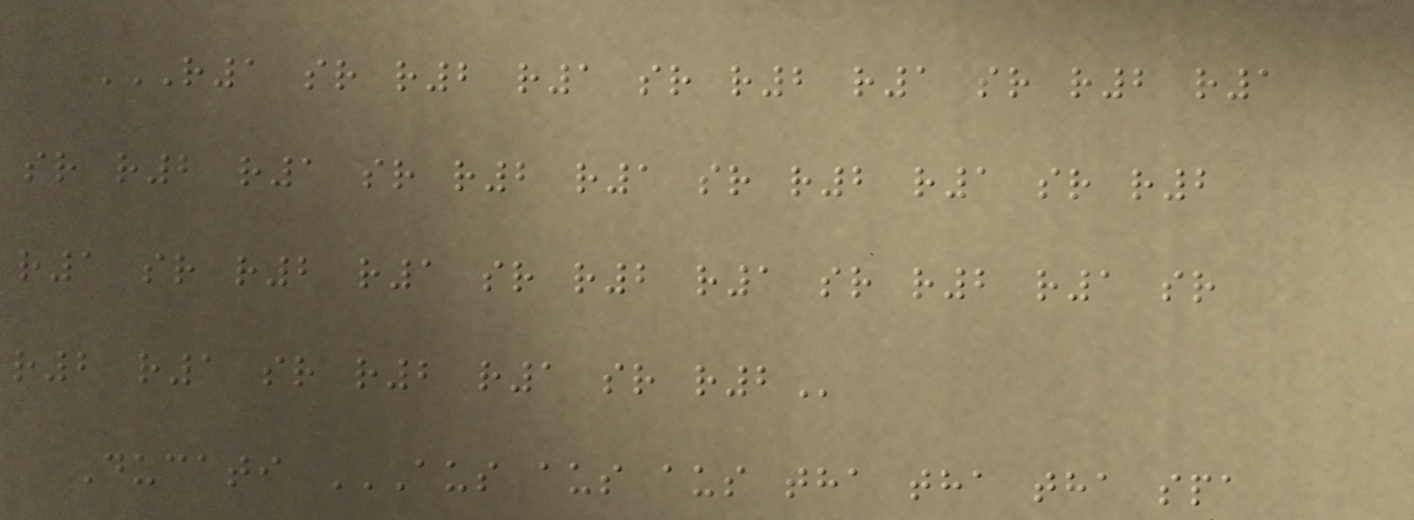R1 SR R2 R1 SR R2 R1 SR R2 R1
SR R2 R1 SR R2 R1 SR R2 R1 SR R2
R1 SR R2 R1 SR R2 R1 SR R2 R1 SR
R2 R1 SR R2 R1 SR R2
Ducati AUS AUS AUS THA THA THA SPA
